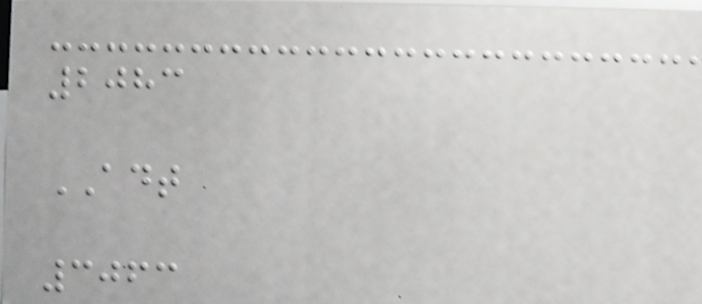2083
ADT
3063
